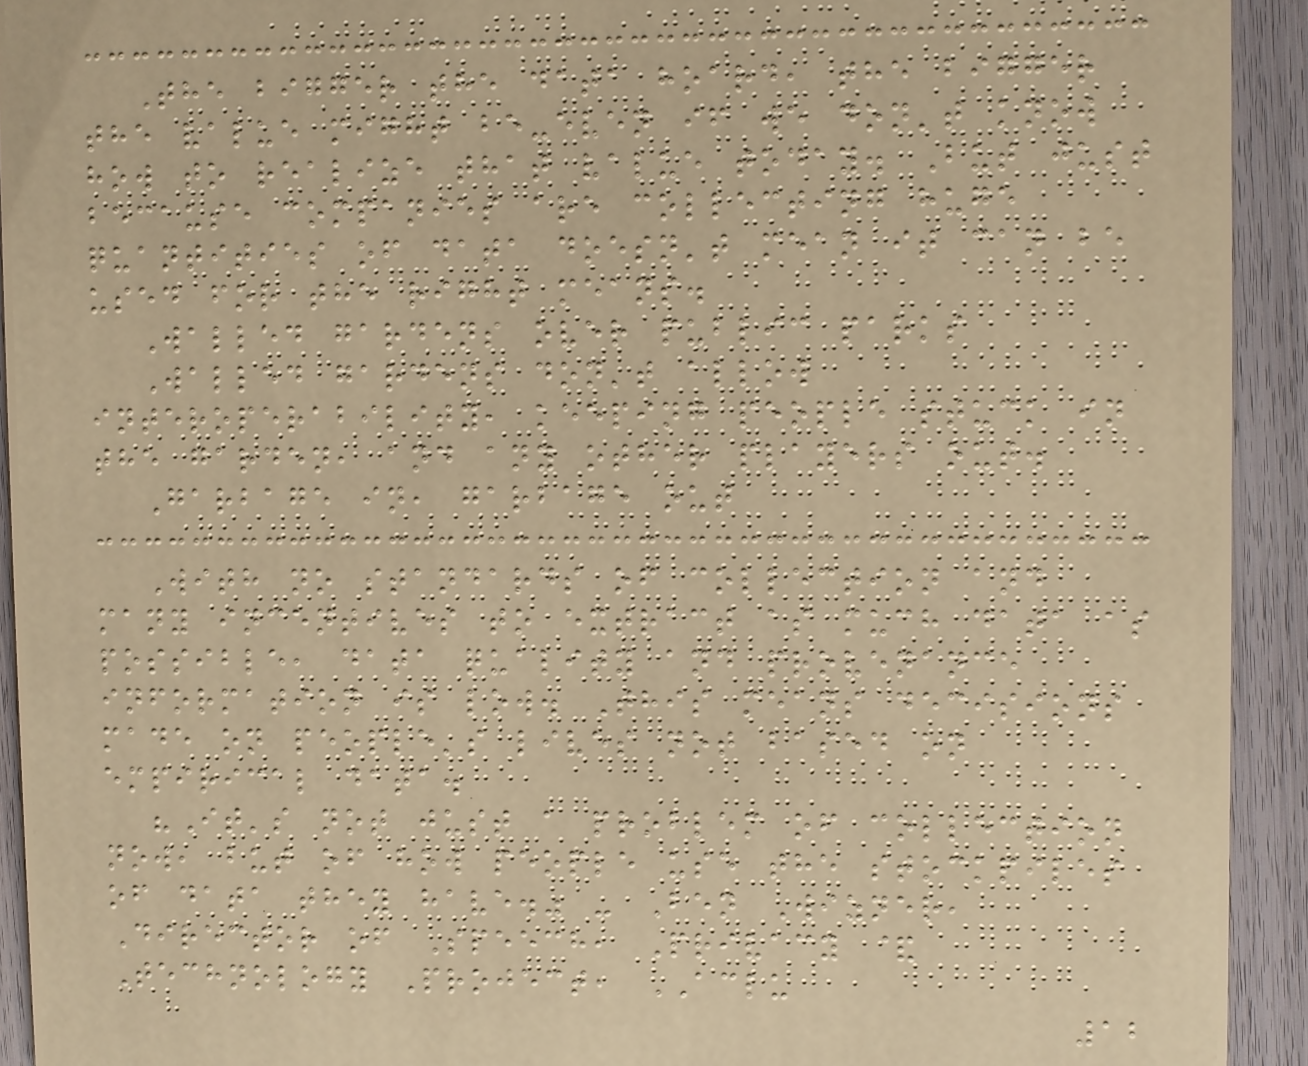The bigger the data hoard, the bigger
the value might be-even if we don't know
how to realize that value today. But just
because companies are collecting huge
quantities of data doesn't mean it can be
used for the right means.
Walled gardens over public parks
Walled gardens don't allow
interoperability, keeping people stuck in
the garden, and any other players out.
Garbage in, garbage out
With no standards of collection and
many incentives to extract as much data as
possible, data quality and provenance
information is low. This means decisions
made on people's lives not based on
empirical data.
"It's not just a problem of collection
now, but of how people use the stockpiles
of data they have." - Ben Wizner,
Director of Speech, Privacy &
Technology Project, ACLU
12
